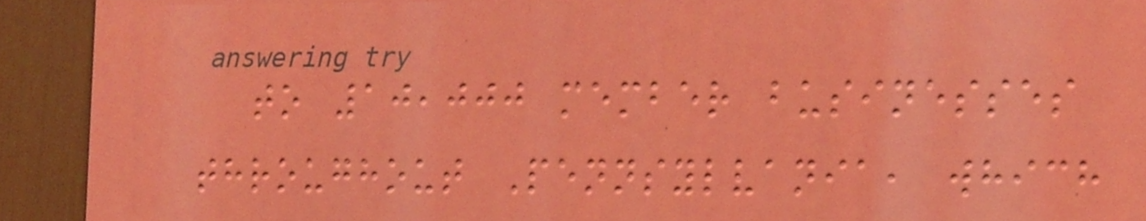to 10,000 member businesses
throughout Pennsylvania, which
